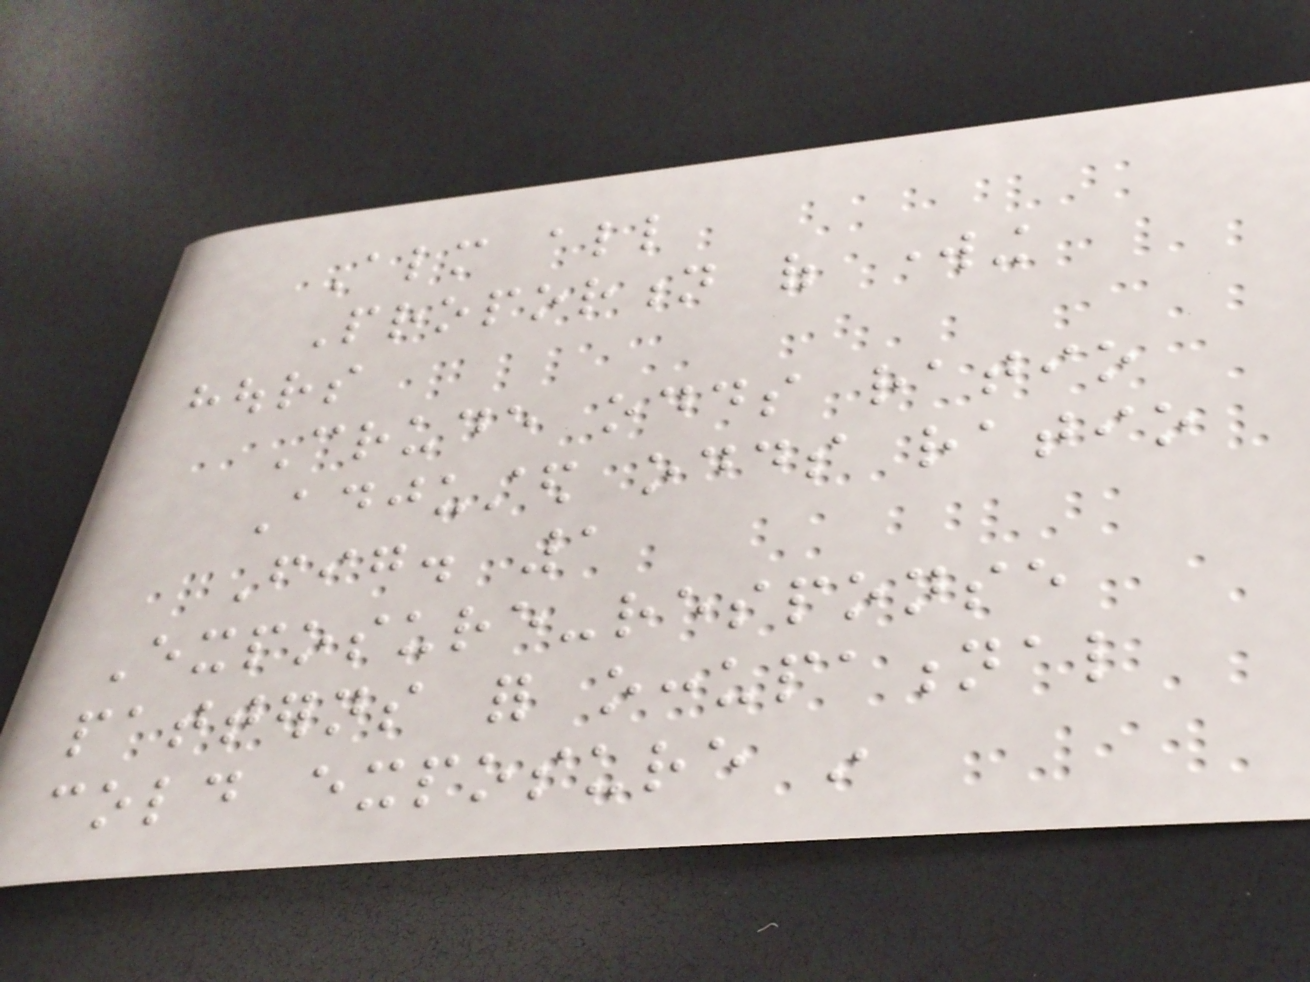Almost all
Proportion of working
hours
Crude odds ratio
Adjusted odds ratio
Fig. 1
Exposure-response
patterns for occupational
cold exposure in
